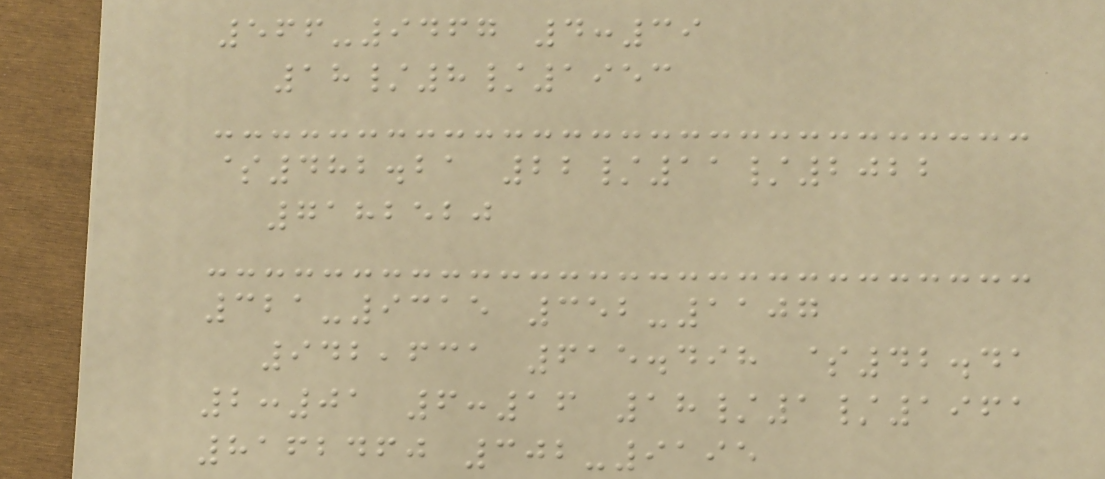566-9467 4:39
18/8/1953
$482.21 22/11/2022
7182520
321-9315 352-1107
942,631 615.498 $42.41
2:01 6:16 18/1/1961
8162460 302-9195
